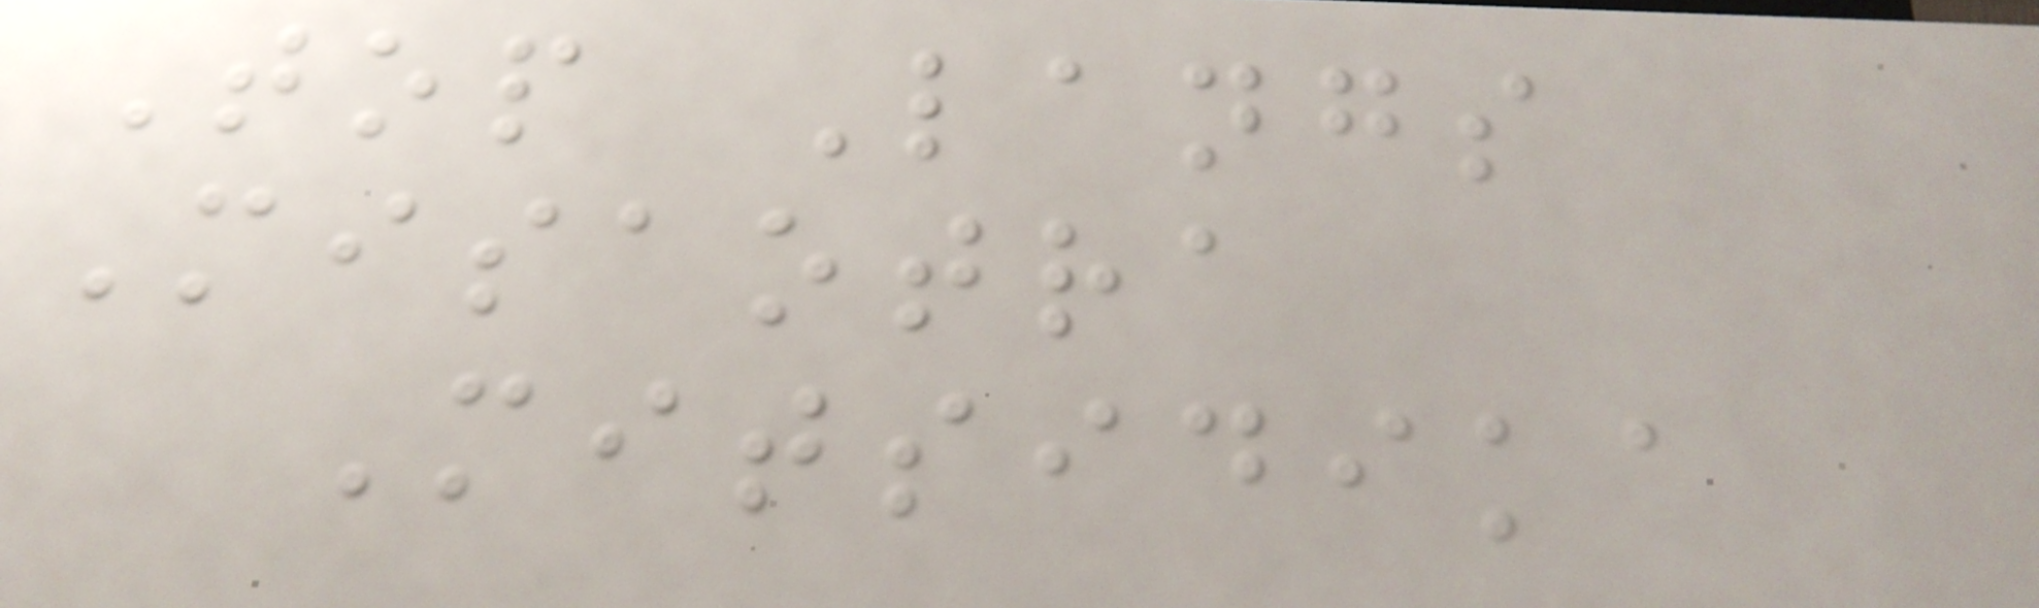Top Langs
Misaotra
Mitsidika
